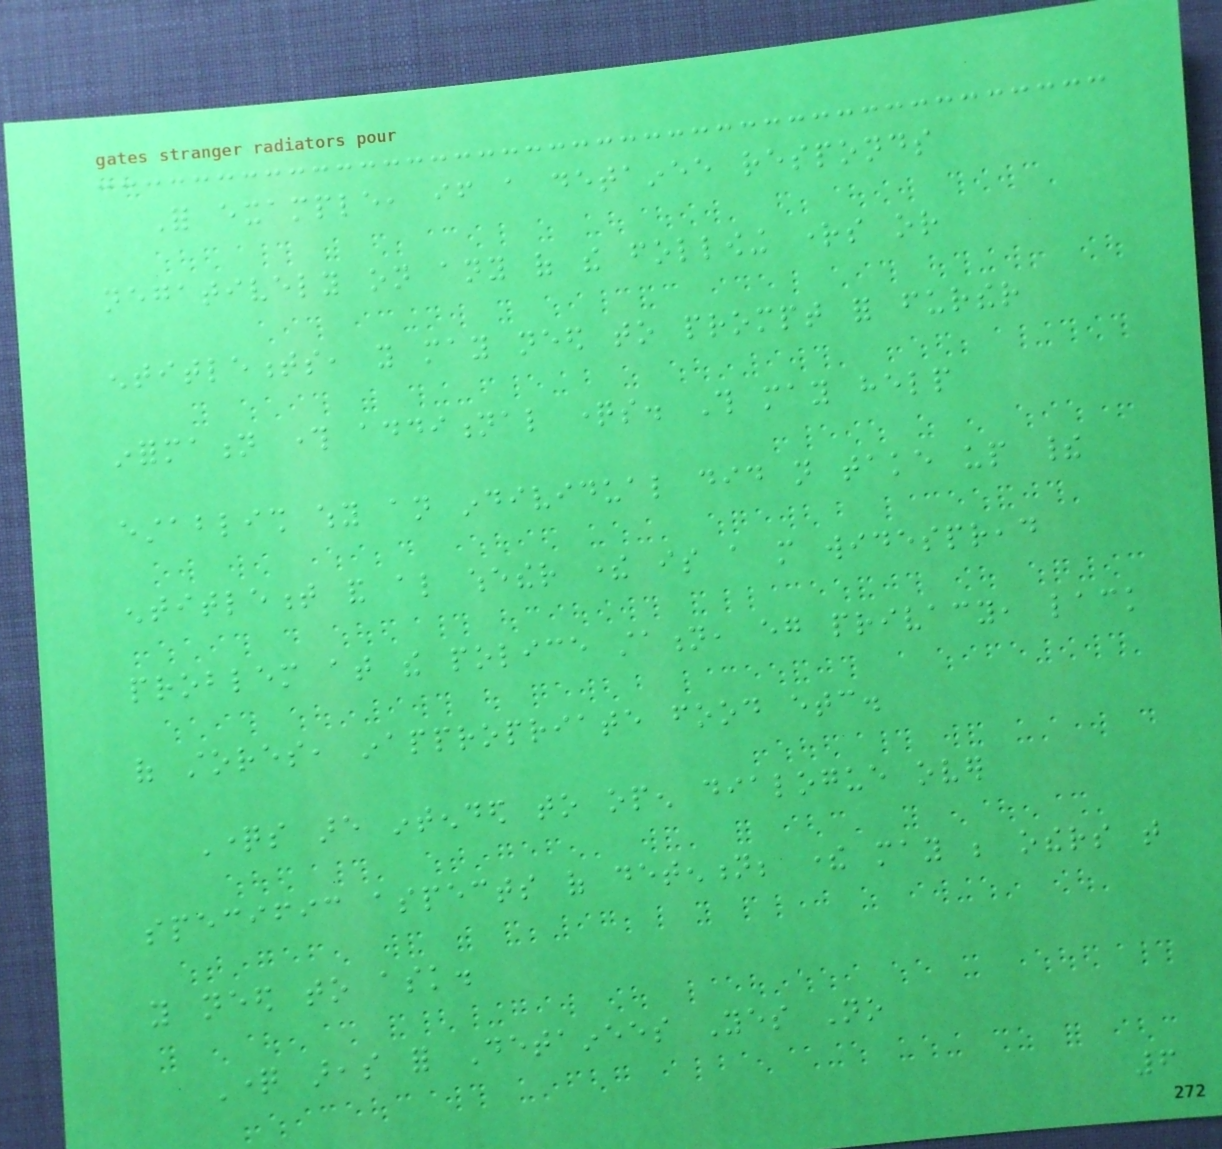For example, if a detainee responds
negatively on any of the following rights or
entitlements, you may need to prompt for further
information through additional questions. This may help
establish why an individual did not take up their
entitlement and also whether there is a more widespread
problem at the police station, eg privacy, lack
of stores, inappropriate food etc.
Questions are intended to open dialogue over
specific aspects of detention; there may be others that
you need to ask.
Question areas for Detainees Yes No
6
